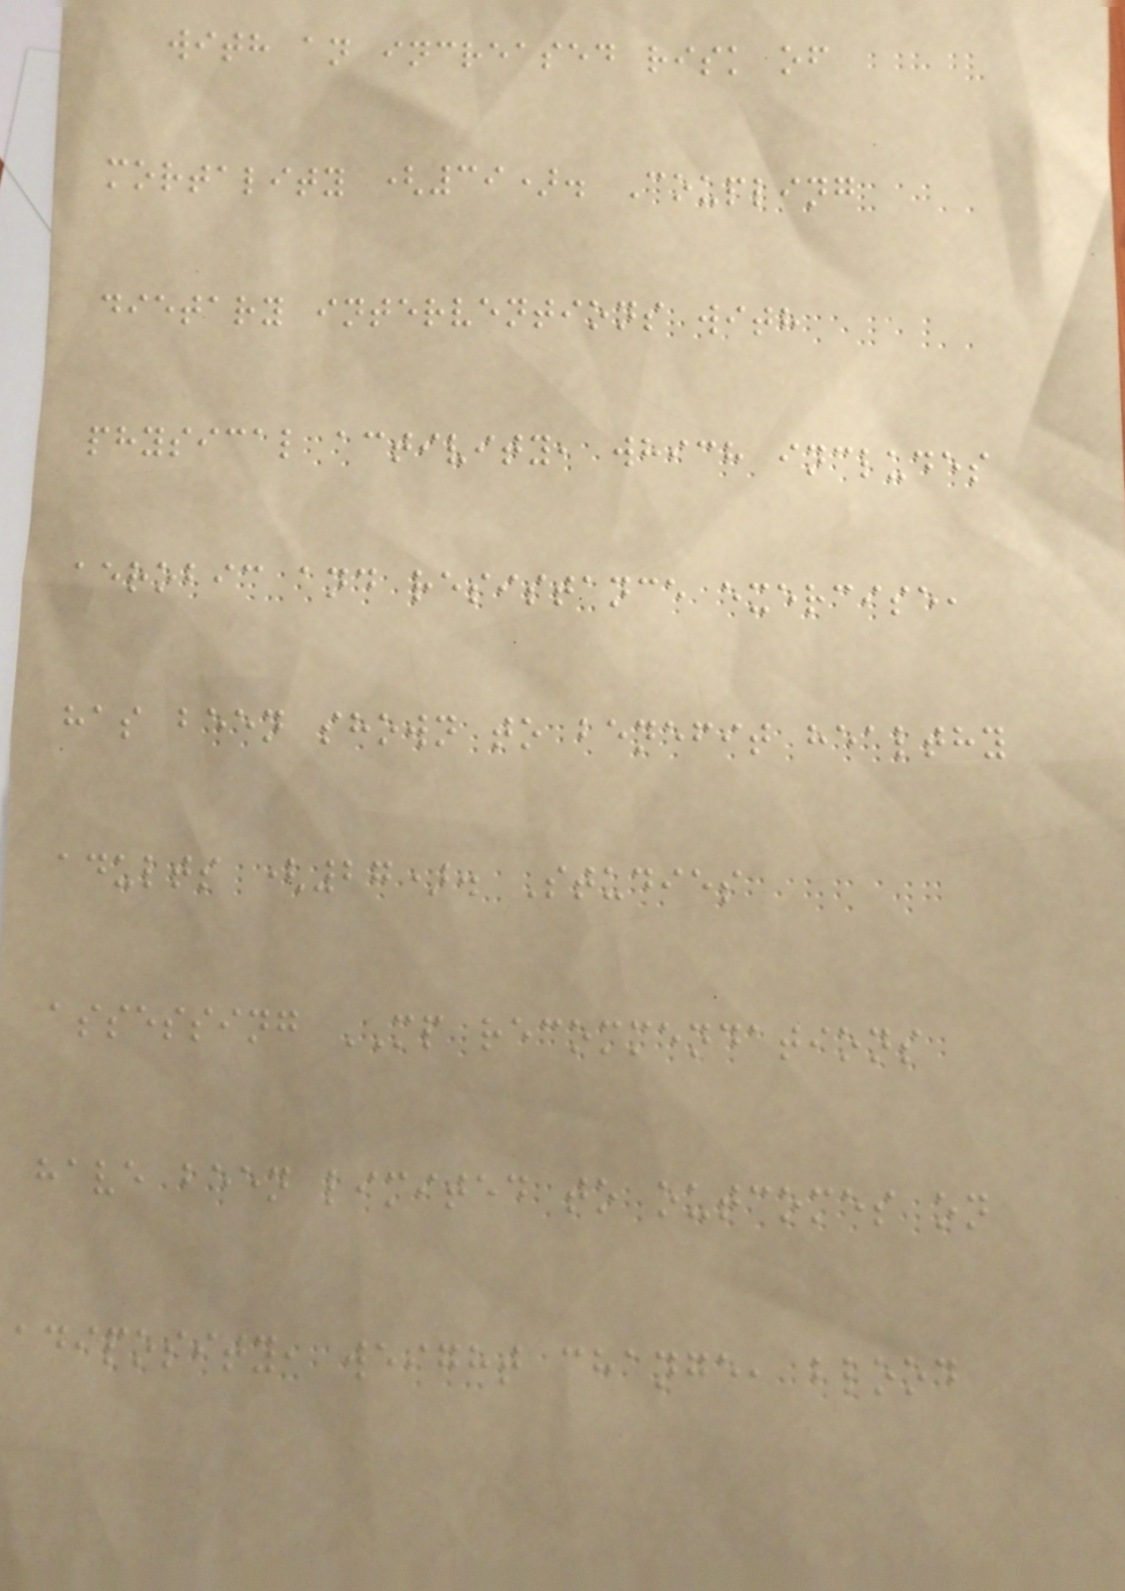with an increased risk of
mortality (39). Coupling
dietary interventions with
physical activity, which includes
aerobic and resistance exercise,
has been shown to benefit healthy
adults (27). Studies
assessing MP recommendations
have been limited to outcomes on
adiposity, weight change, blood
